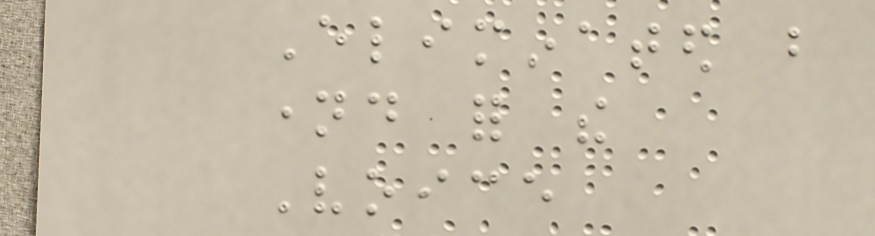Eliminated but
named for the
Voice
